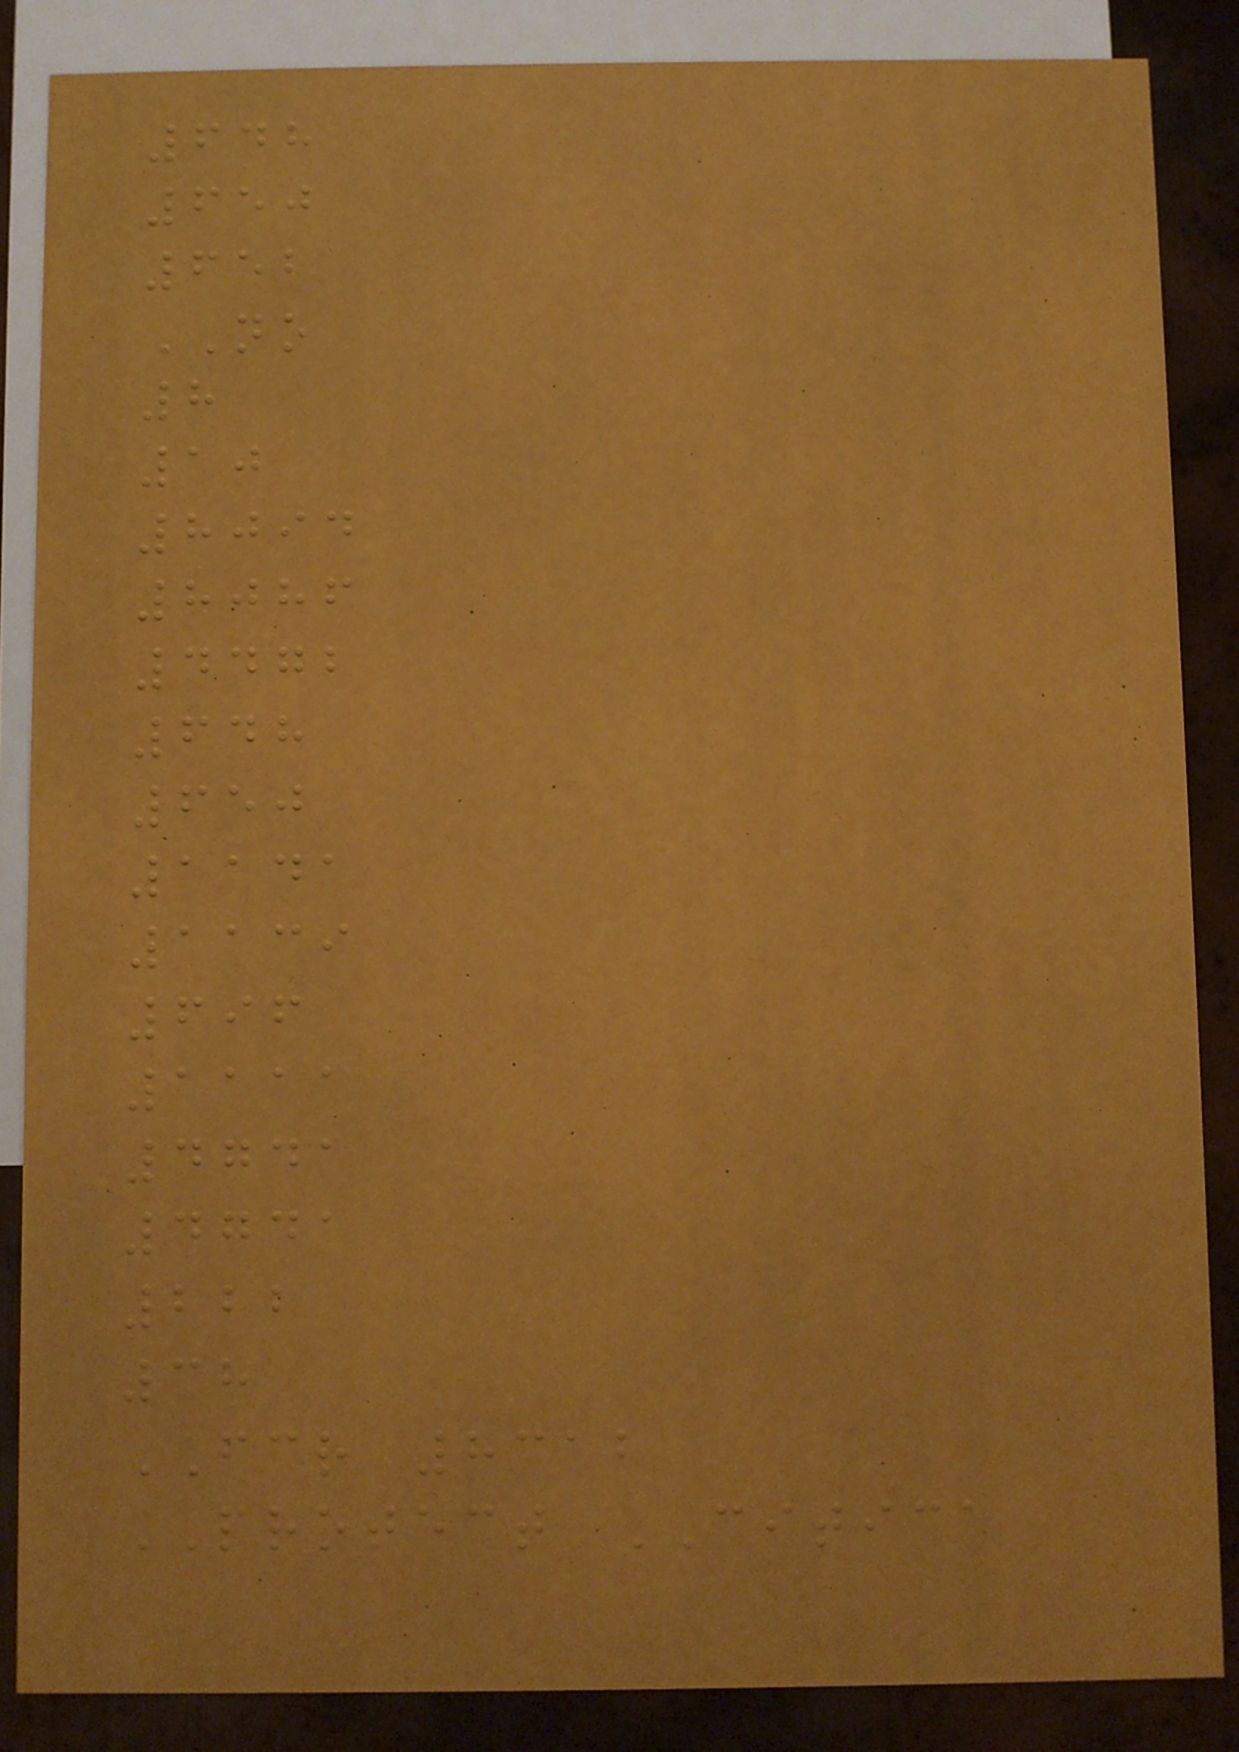648
650
652
NO
8
10
8094
8086
4472
648
650
1141
1139
696
1111
4741
4741
222
38
FCR 8312
PROTECT CITICA
